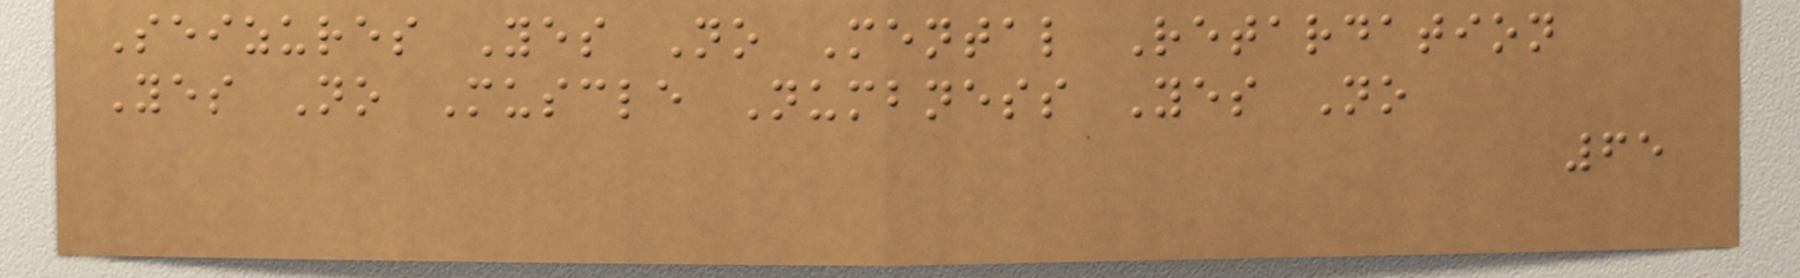Seizures Yes No Mental Retardation
Yes No Muscle Numbness Yes No
65
